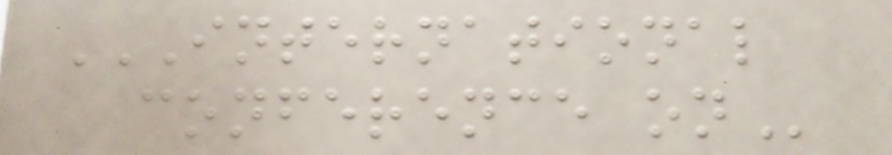INTERNATIONAL
CONFERENCE ON
